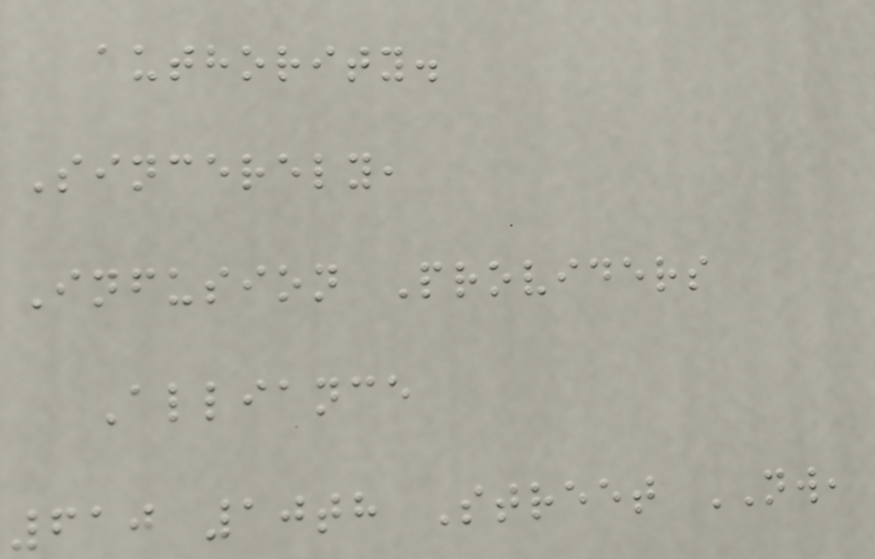authority.
Sincerely,
Infusion Providers
Alliance
610 10th Street NW,
